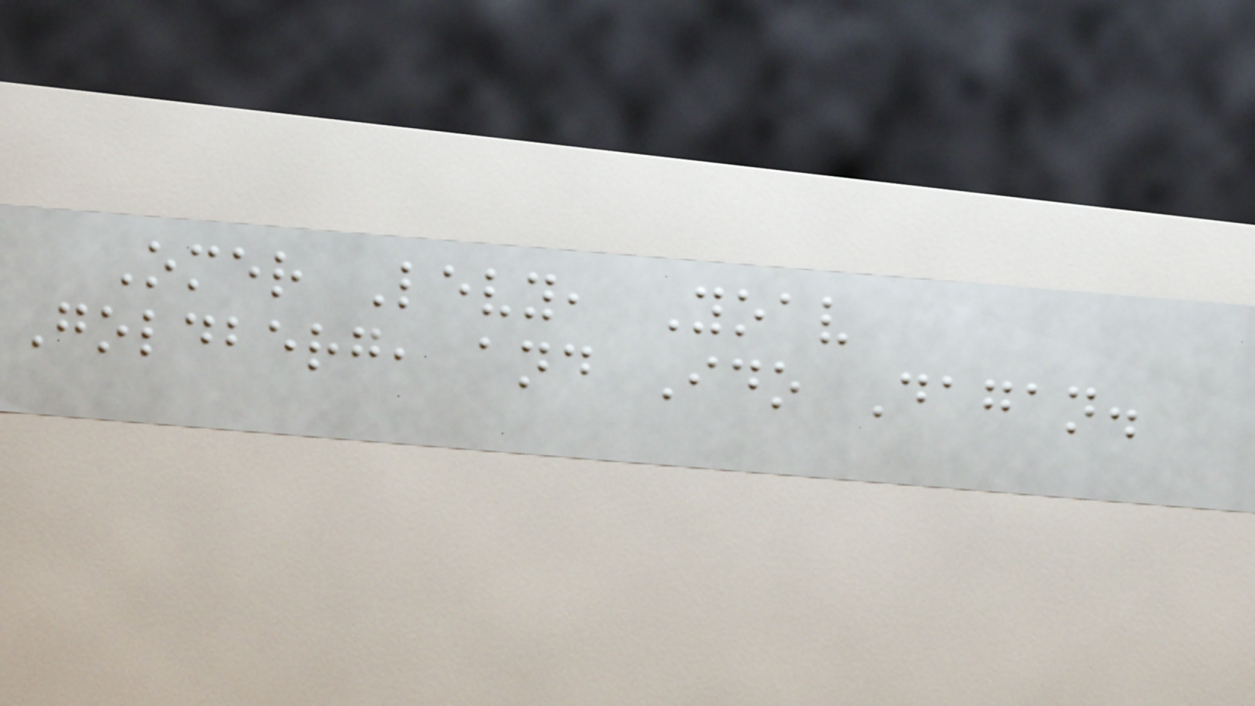Omer Levy, Yoav
Goldberg, and Ido Dagan.
